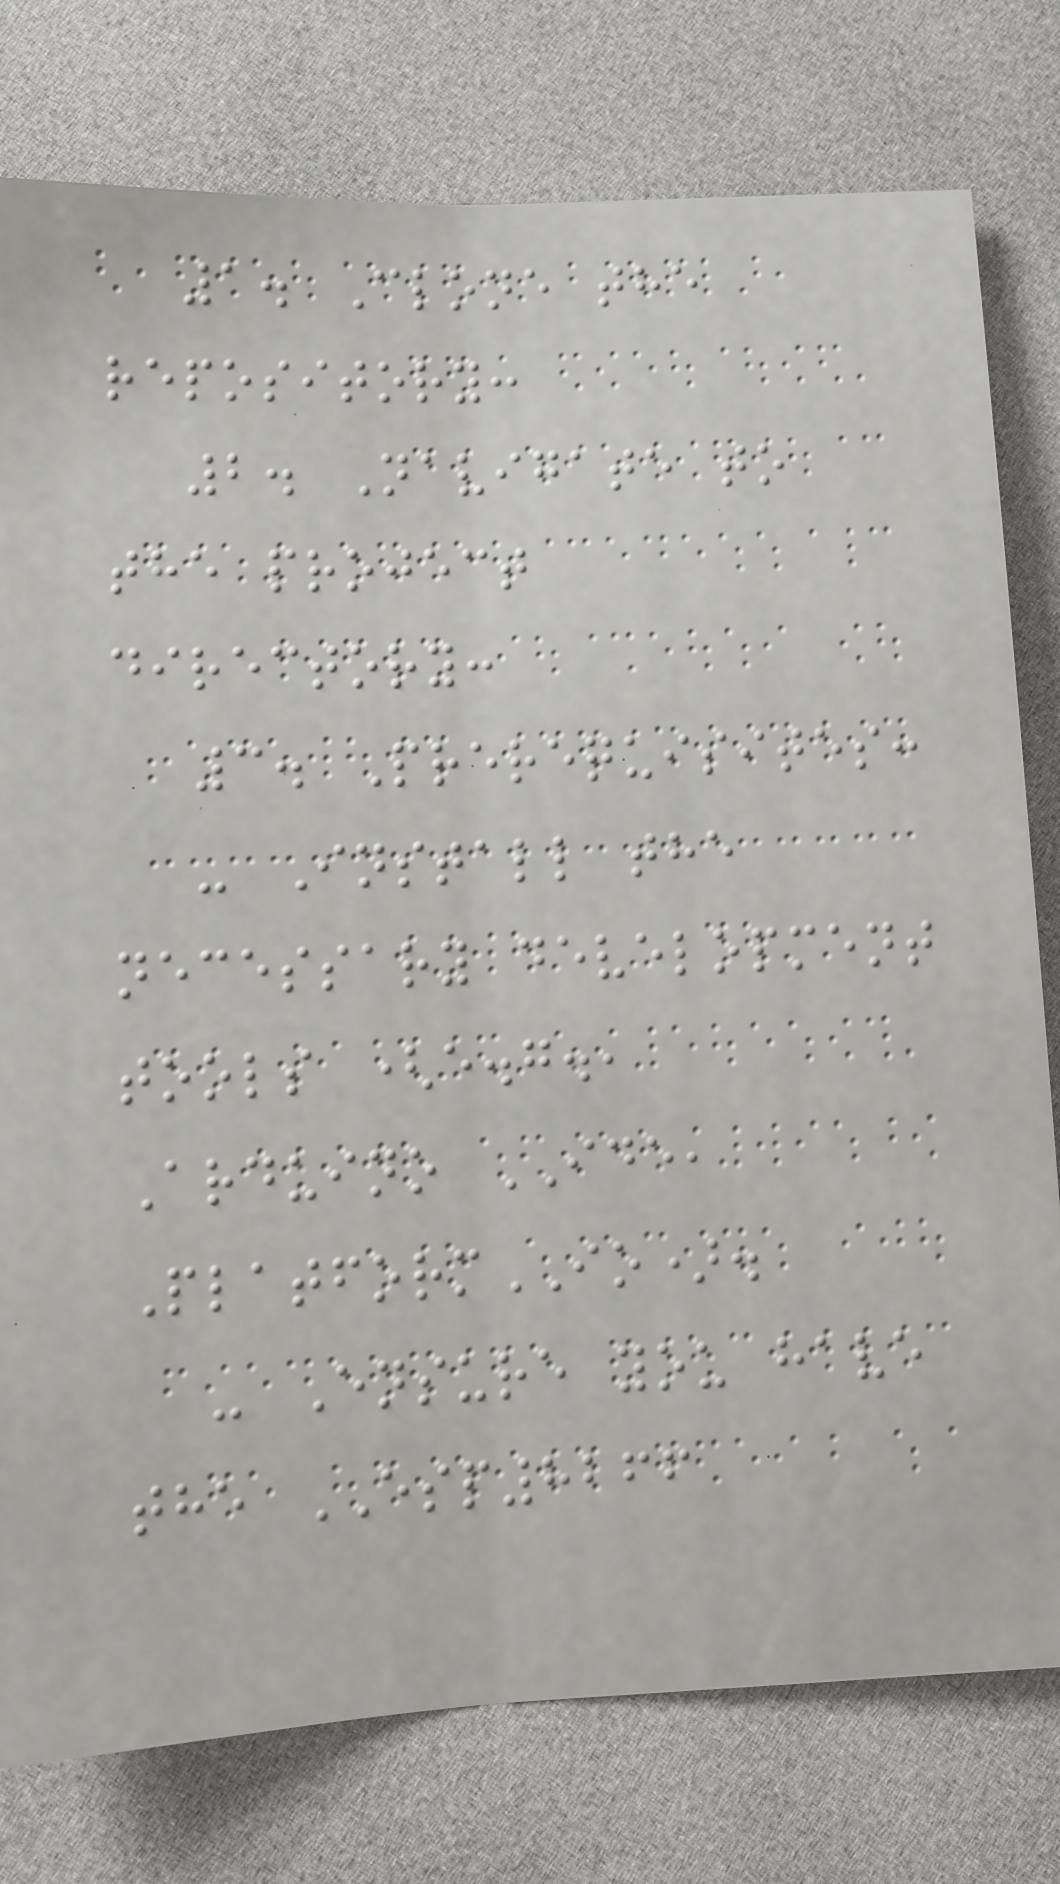1. Clone the
repository:
2. Navigate to
the project
directory:
3. Prerequisites:
- Install the
necessary development
tools (e.g.,
Arduino IDE,
PlatformIO).
- Ensure you have
the ESP8266
